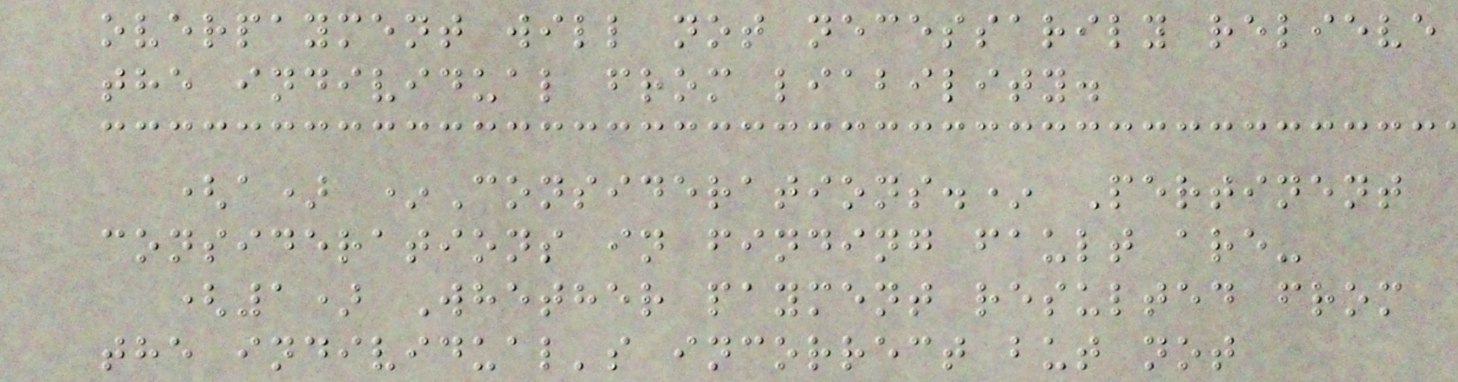overpayment will not necessarily relieve
the individual from liability.
(a) *Considerations.* Pertinent
considerations in finding fault are-
(1) Whether payment resulted from
the individual's incorrect but not
